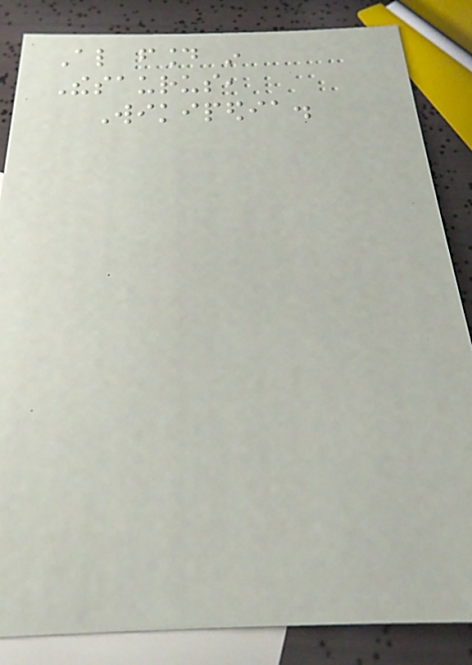Also found in
Thesaurus,
Wikipedia.
